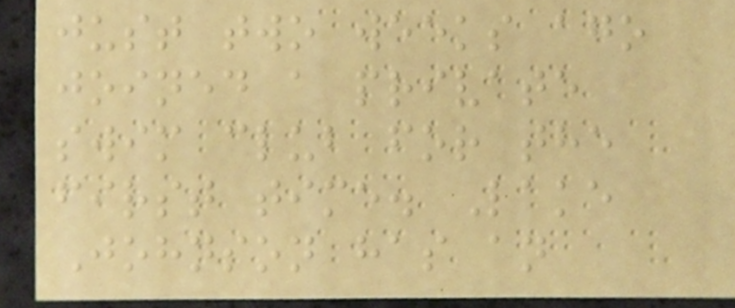just two weeks ago
joined a private
swim club for the
first time. Lake
Johnson has an
